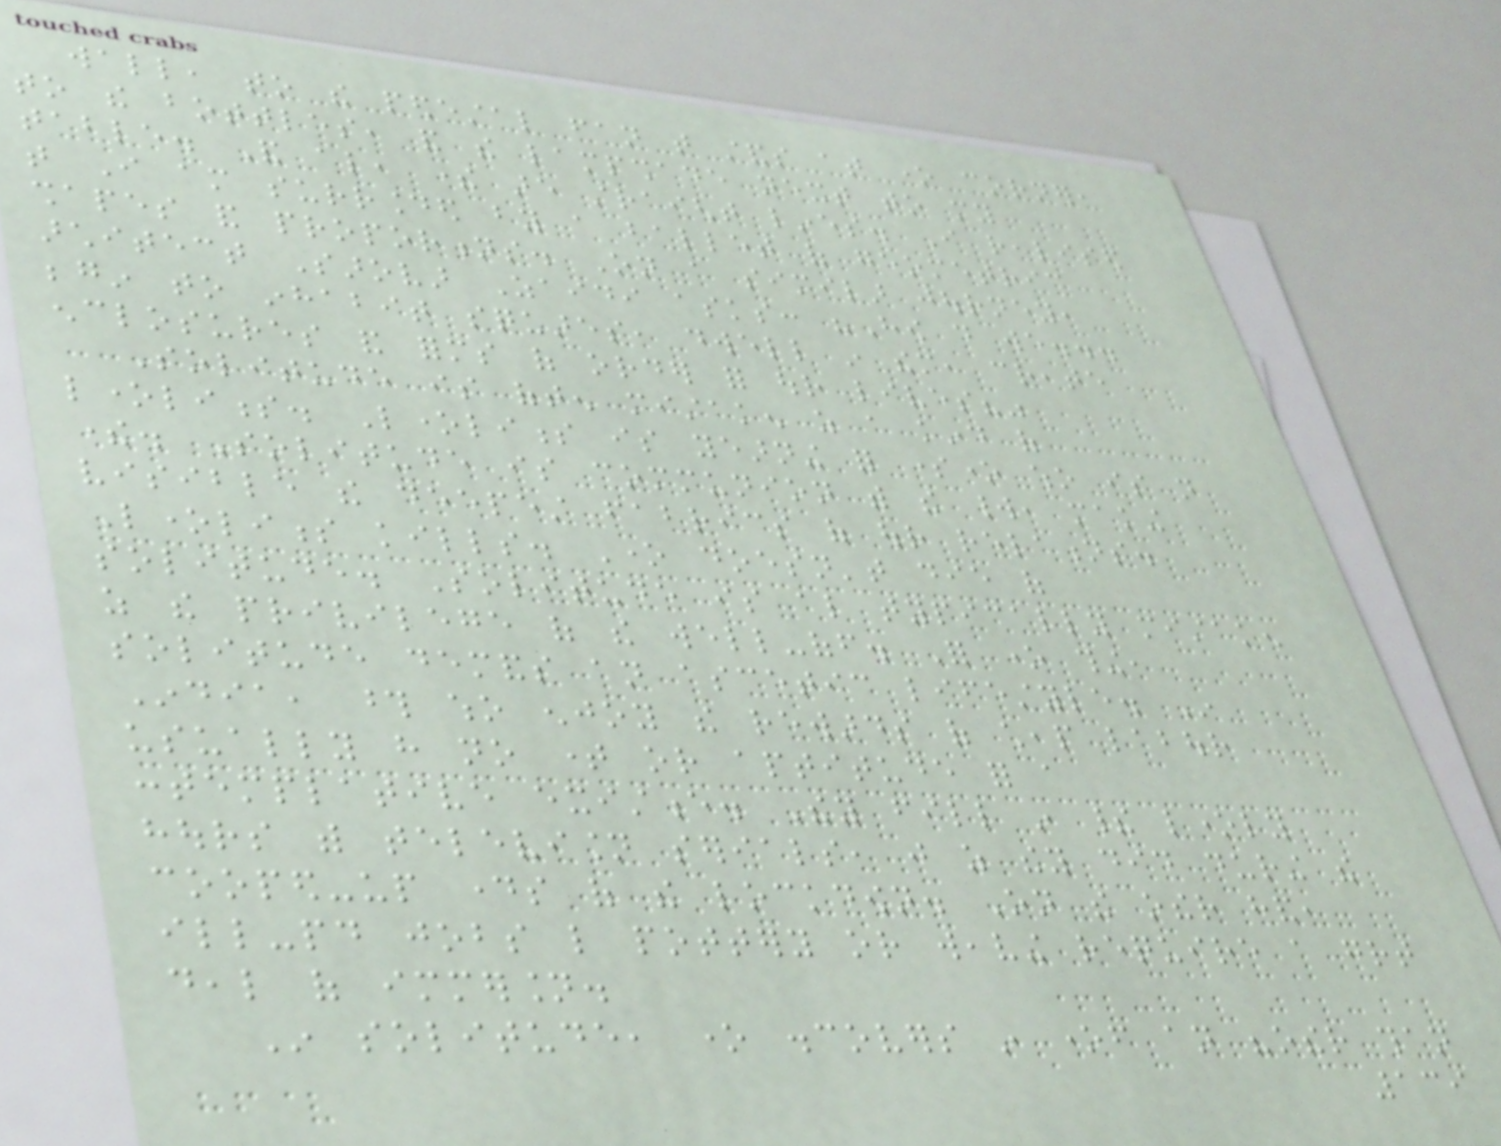wall, to the pedestal fan that stands at one corner,
to the bottles, and the lampshade next to my
table. And also, there are straight lines. I realised
that I am surrounded by a ballet of geometric
shapes and proportions. On a similar journey,
architect Sarovar Zaidi asks: "How do we...
begin to inhabit squares, dwell in them, create
enclosures and forms of order for our lives?"
Solitude is often mistaken as a kind of
loneliness. Loneliness is yearning for someone who is not
there. Solitude is communion with the world, making
visible the deepest fabrics of our relations.
Loneliness kills. One doesn't die of
solitude. Solitude is also typically mistaken
as the privilege of the well-off. For one thing,
solitude demands an ascetic lifestyle. In
India, those who enjoy the rewards of cheap labour
usually have no time or aptitude for a
contemplative existence. They fill in their lonely
hours with television serials, just as they did during the
cooped-up days of the lockdown. On the other hand,
ill-paid jobs like pottery or weaving require a great
deal of immersion.
In solitude, one discovers in oneself an "other than
139
